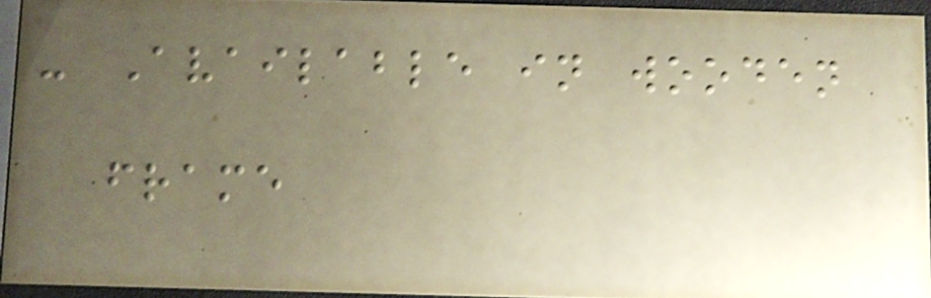- Available in wooden
frame
